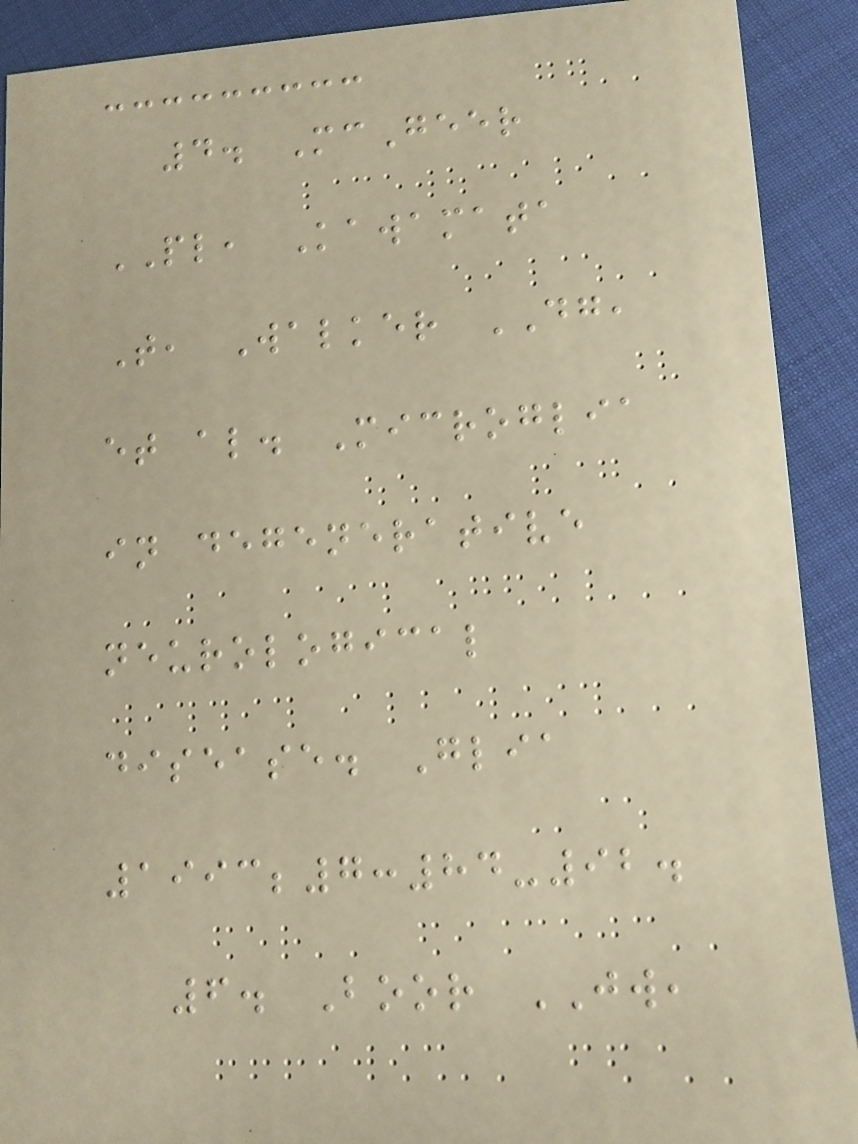4. McGeer
PL, Kawamata
T, Walker DG,
et al. Microglia
in degenerative
neurological
disease. Glia
1993;7:84-92.
6. Boor JW,
